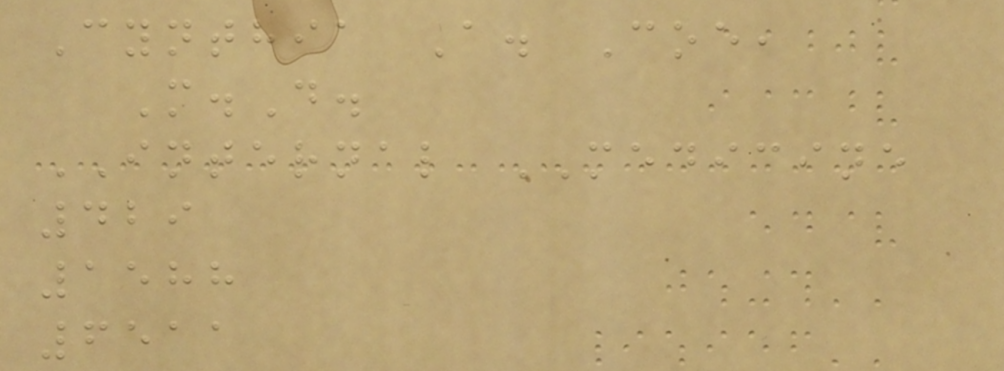Cynthia A. Coe,
M.D.
INTERNAL MEDICINE
429
1588
6511
